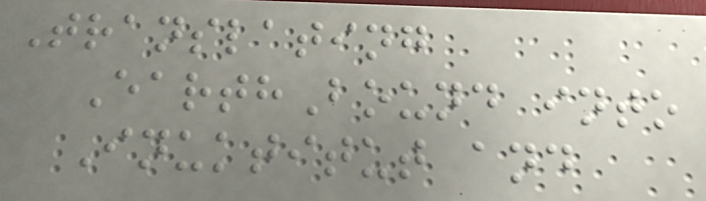Translating
EarthBound into
Inuktitut and
